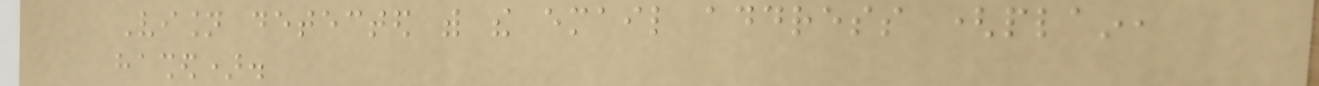Vision detected with the email address (plain,
hashed).
